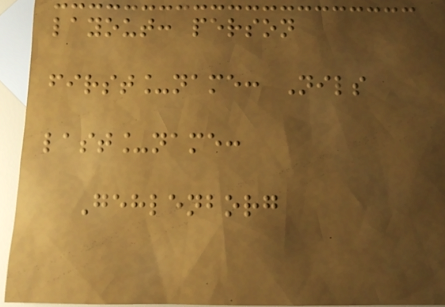layout: person
first_name: Nils
last_name:
Gehlenborg
